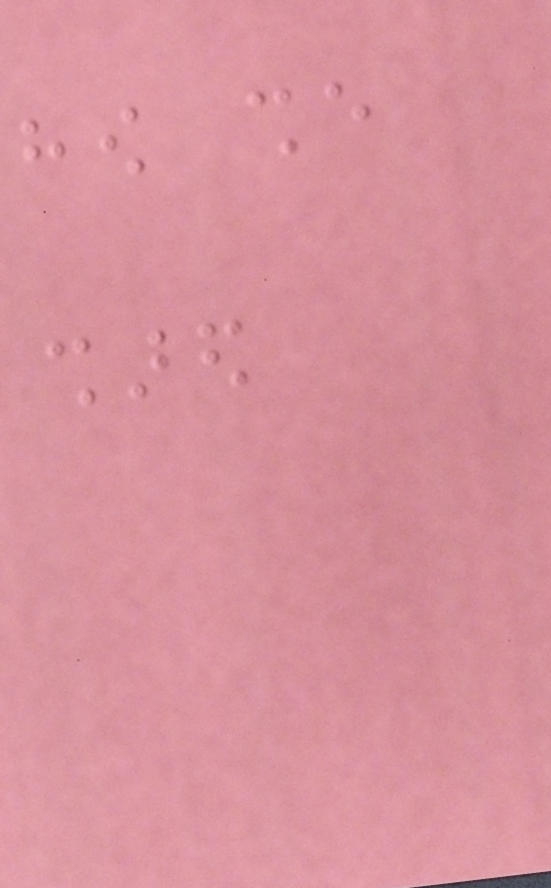how she
shared
